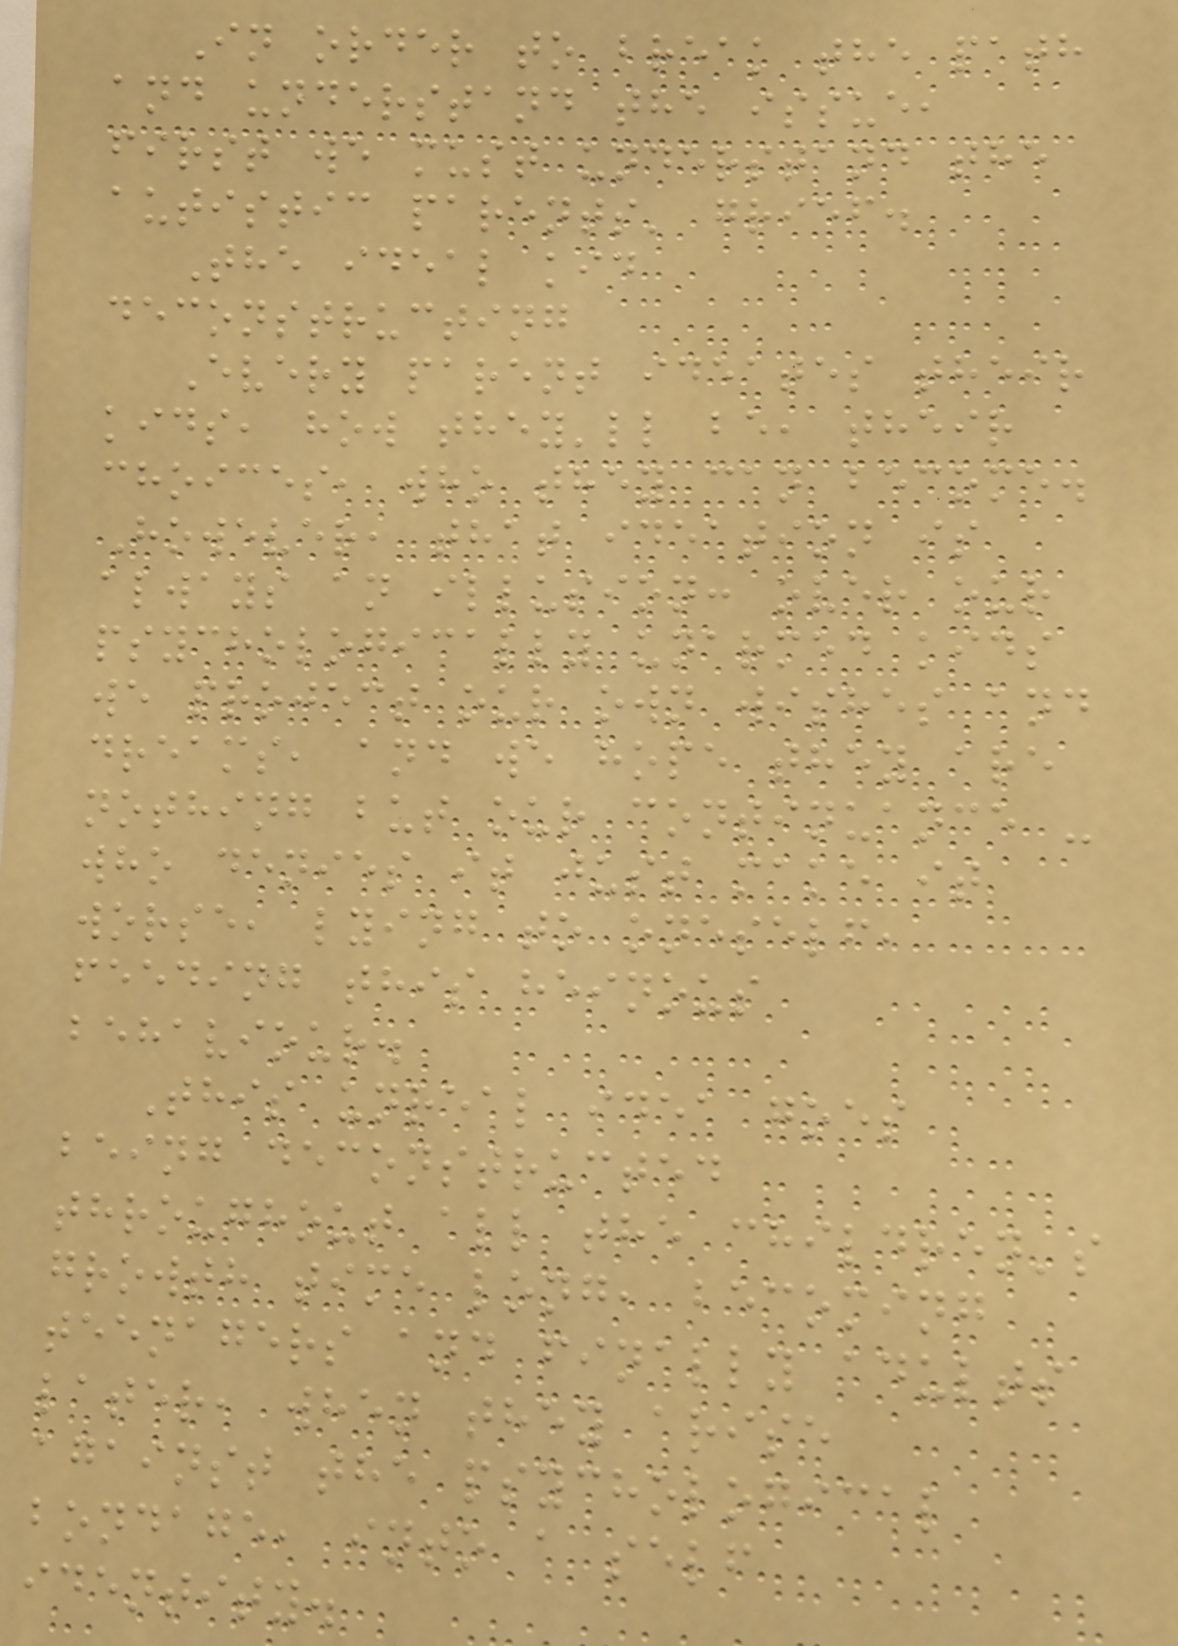In order to break the path
and understand the issue,
first we must understand the
autistic parents' grief.
The ideal kid
deconstructing
Every parent ideates their
kids, how they'll be, their
choices, who they can become.
However, that ideation is
always an illusion: over our
psychologically unarmed kids
we project our own wishes and
dreams, and we hope they are
nothing but our continuance -
who denies it just make it
worse, lying to oneself,
feeding this heinous
behaviour.
This unreal idea goes
being deconstructed
throughout all the children's
growth time long, becoming
teenagers and finally adults
later, when they arise
against the psychological
bondage, into a self
identity.
